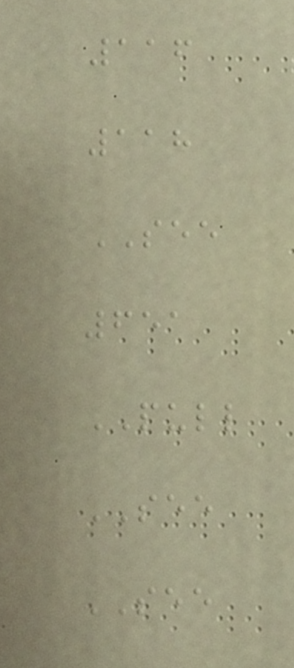116
118
SEE
651
PULL
SEE
SEE
